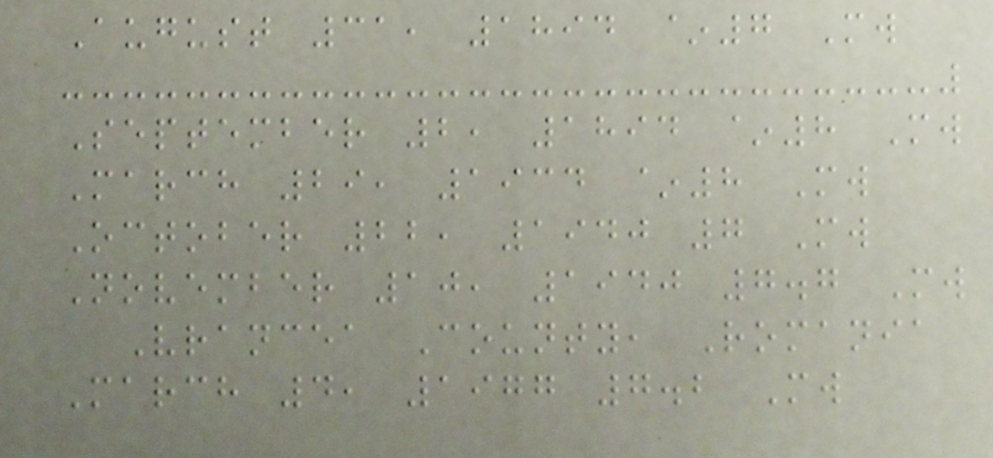August 31, 1894 ~7 Mw
September 2, 1894 ~8 Mw
March 29, 1934 ~8 Mw
October 22, 1940 7 Mw
November 10, 1940 7.7 Mw
Vrancea County, Romania
March 4, 1977 7.2 Mw
